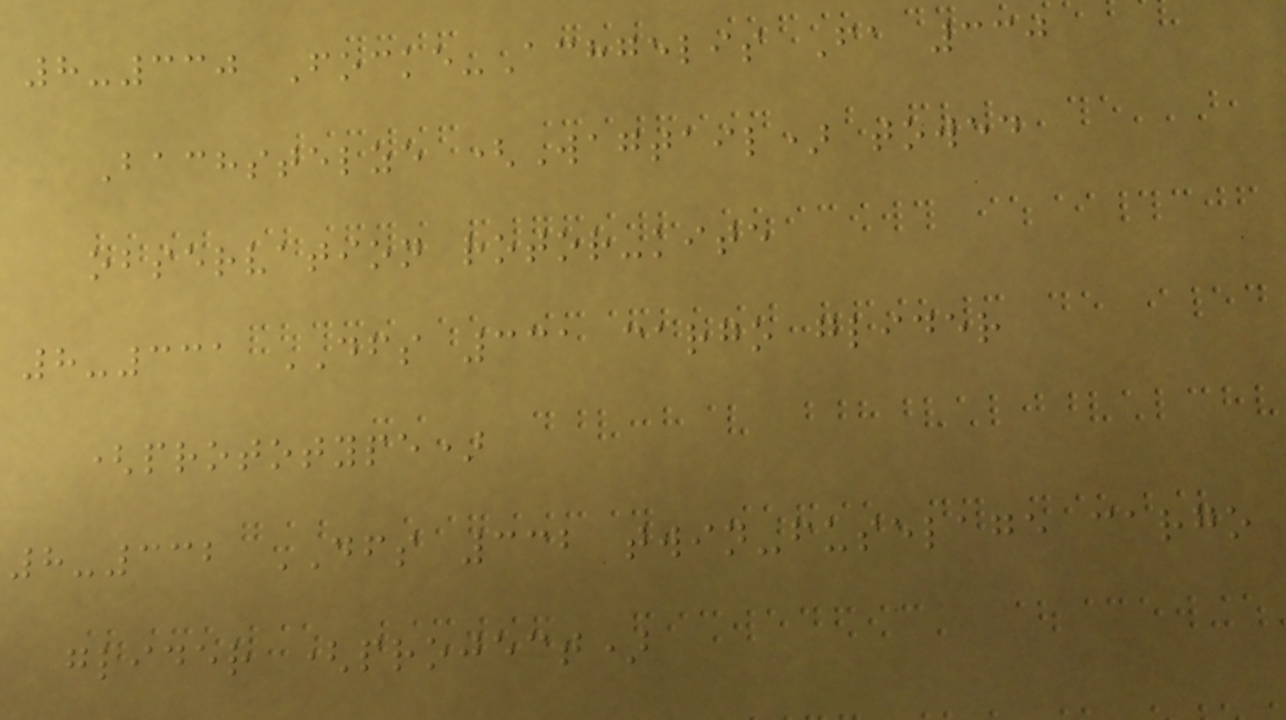8-330 Focke-Achgelis Fa 330
Bachstelze (Wagtail) towed
observation rotor-kite
8-331 DFS 331 cargo glider
(prototype)
8-332 DFS 332 twin-fuselage cargo
glider (project)
